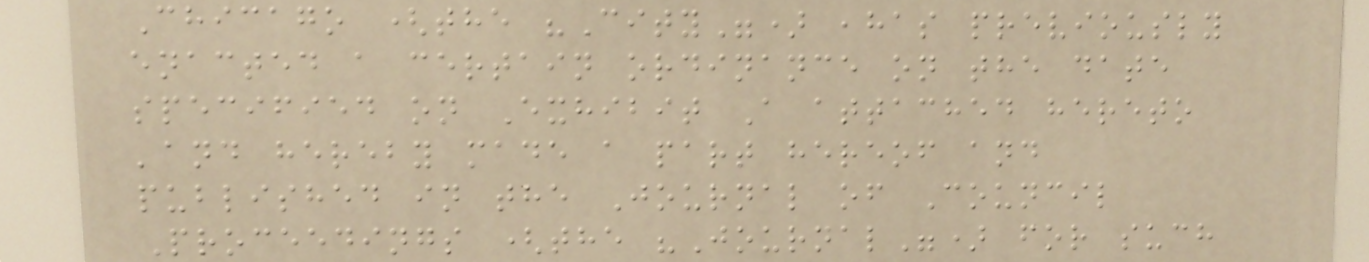Chicago (the "City") ,has previously
enacted a certain ordinance on the date
specified on Exhibit A attached hereto
'and hereby made a part hereof and
published in the Journal of Council
Proceedings (the "Journal") for such
